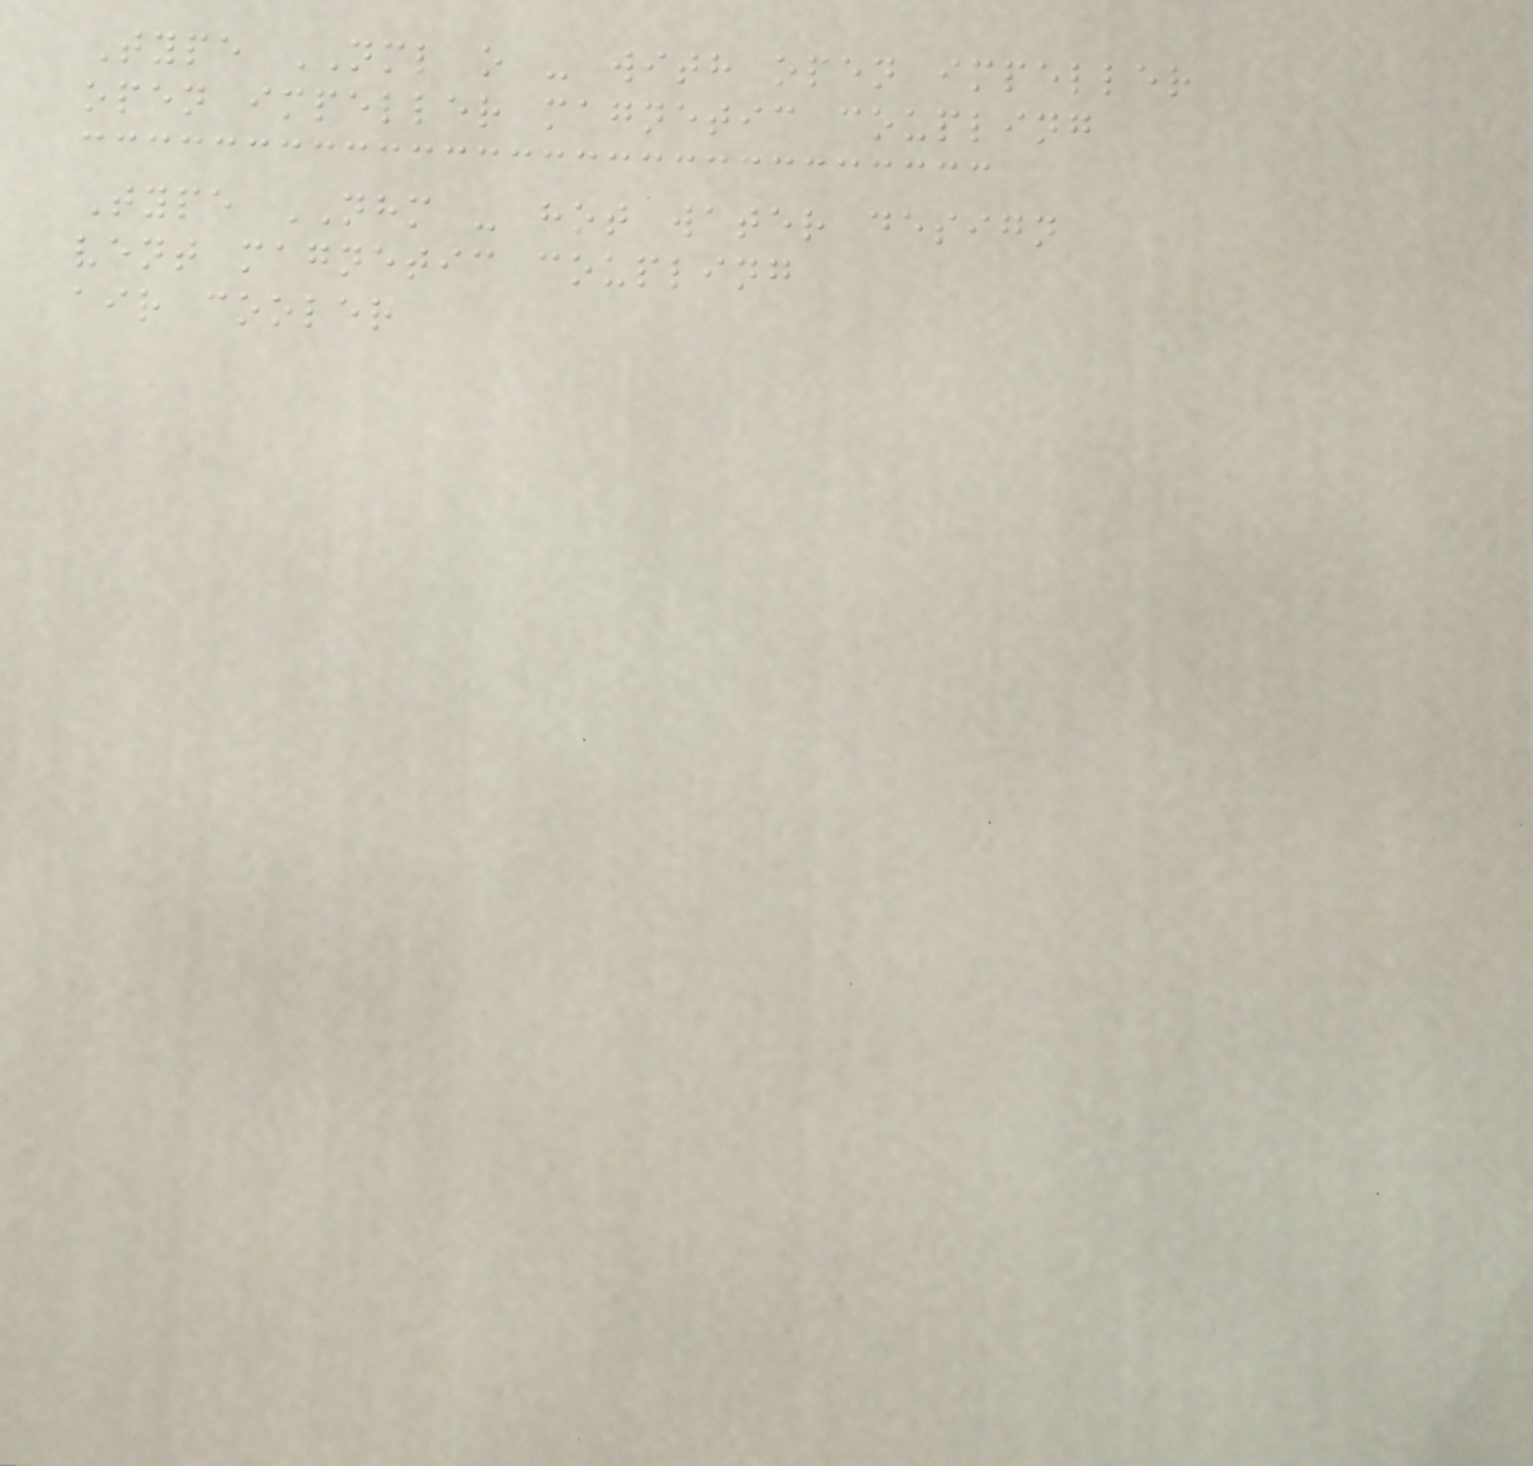Type NML o - with open impeller
open impeller magnetic coupling
Type NHM - hot water design
vent magnetic coupling
air cooler
